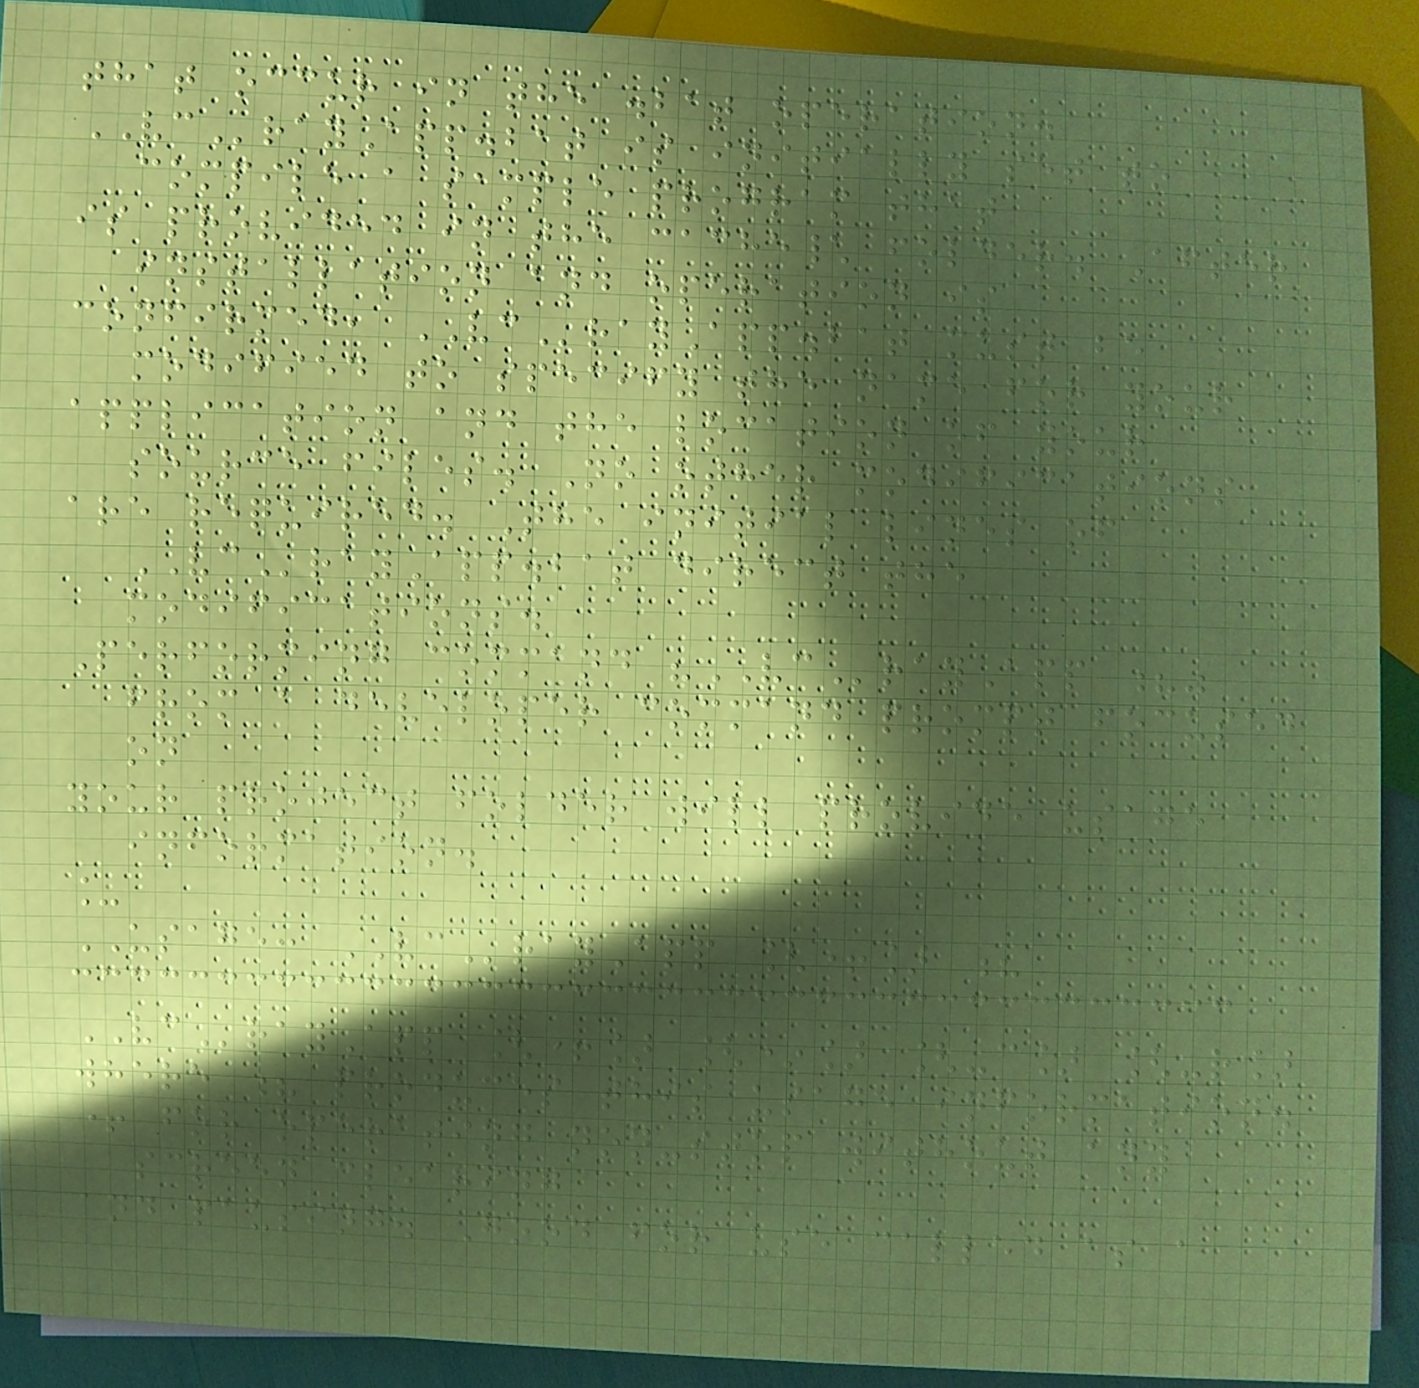that occur in the .bat operation.
VCrayApp.bat is initially set to
compile a sample program that
is provided in the cache\ folder. After
installation and operation is
confirmed, VCrayApp.bat must be
modified to specify the name for your
application and the location of your
source files. No other modifications
are required. The initial lines of
VCrayApp.bat direct the
modifications.
Performing command "VCrayApp ?"
from a developer command prompt focused
on
your project folder will provide usage
information.
_
USAGE: VCrayApp [+] ?
VCrayApp [+] [*] [-c] [-r]
where ? produces this usage information.
+ for operating non-stop without any
screen clearing
and pausing. Good for use called as a
